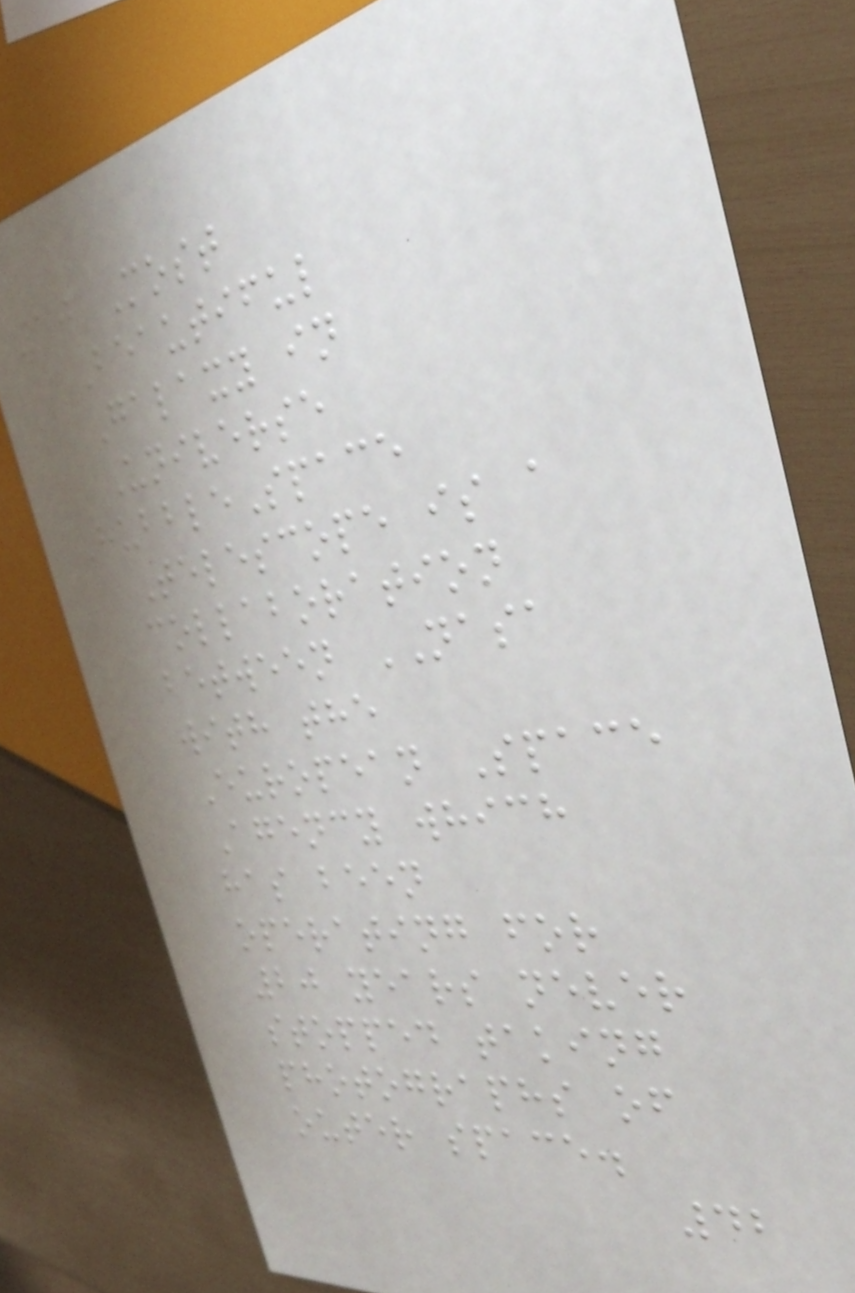10 Most
Beautiful
Galaxy in
Universe
HubbleSpace
Telescope is a
collaboration
between NASA
with the
European Space
Agency which
has been
operating for
20 years never
stopped taking
photographs of
outer space.
42
